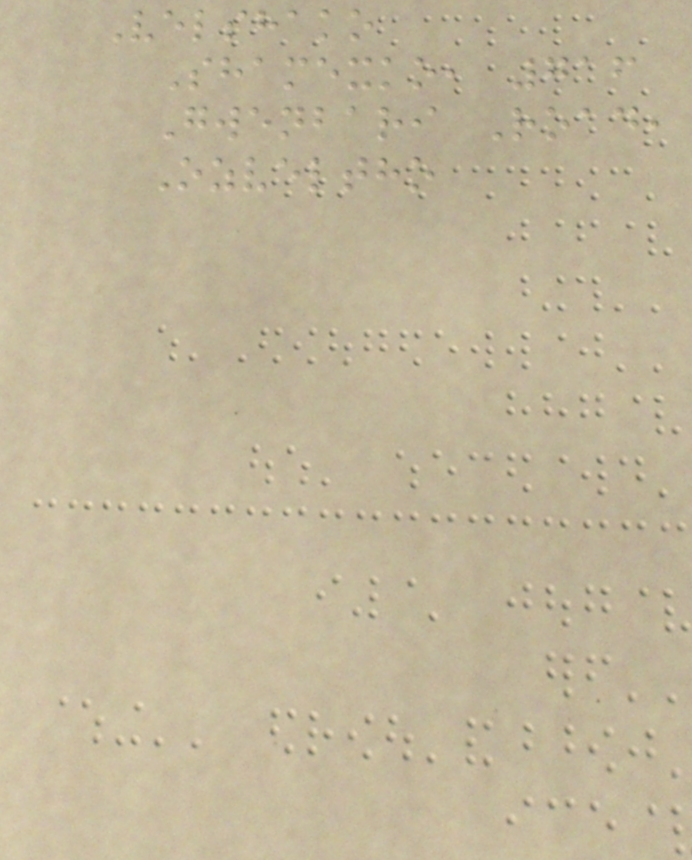Velshako
Shamexko, 716
Gwenbari Road,
Ozveltho
